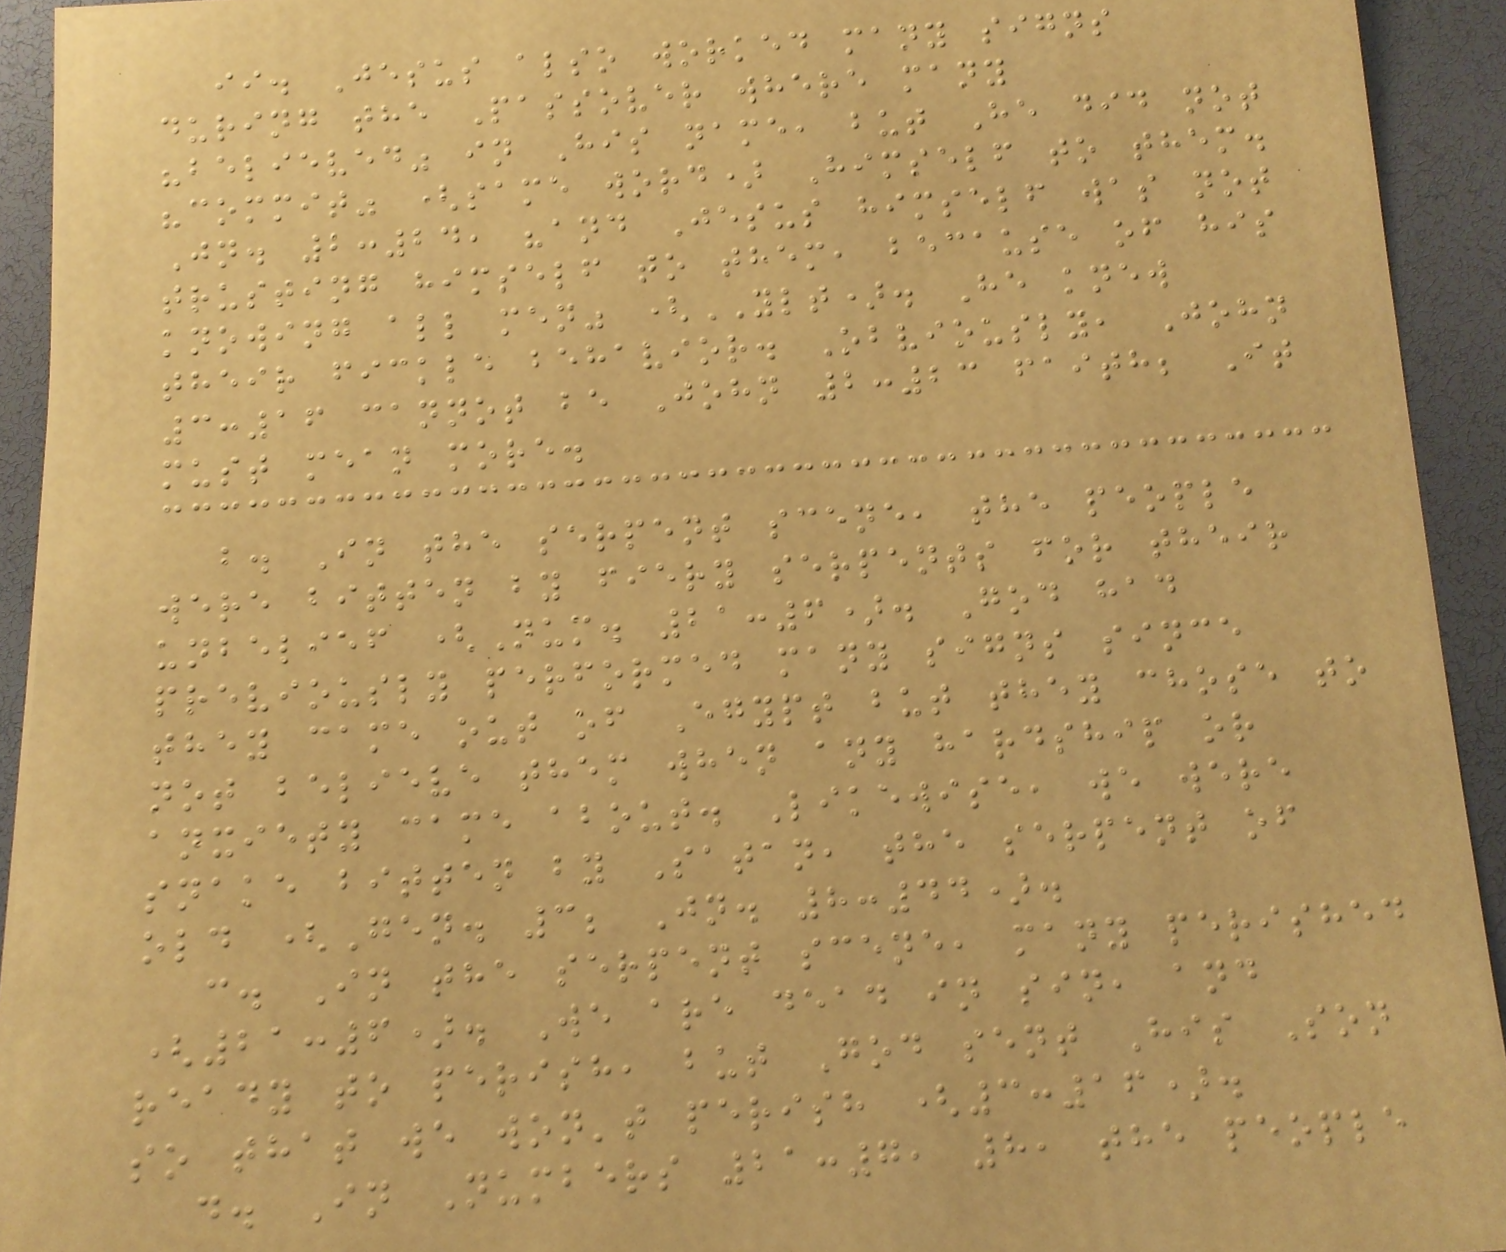ii. Jesus also worked many signs
during the Passover where many
"believed" in His name, but He did not
"commit" (same word) Himself to them.
Jn. 2:24, "and Jesus himself was not
trusting himself to them, because of his
knowing all men" (YLT). He knew
their fickle behavior. Obviously, John
3:16 cannot be John 2:23 faith; It
must mean more.
b. In the serpent scene, the people
were bitten by fiery serpents for their
unbelief (Num. 21:6). God had
previously performed many signs since
they came out of Egypt but they chose to
not believe them when any hardship or
anxiety came about. Likewise, we were
snake bitten by Satan, the serpent of
old (Gen. 3; Jn. 8:44).
c. In the serpent scene, many perished
(21:6). We are dead in sin, and
ready to perish, but God sent His Son
so that we won't perish (3:16).
d. In Numbers 21:7, 8, the people
